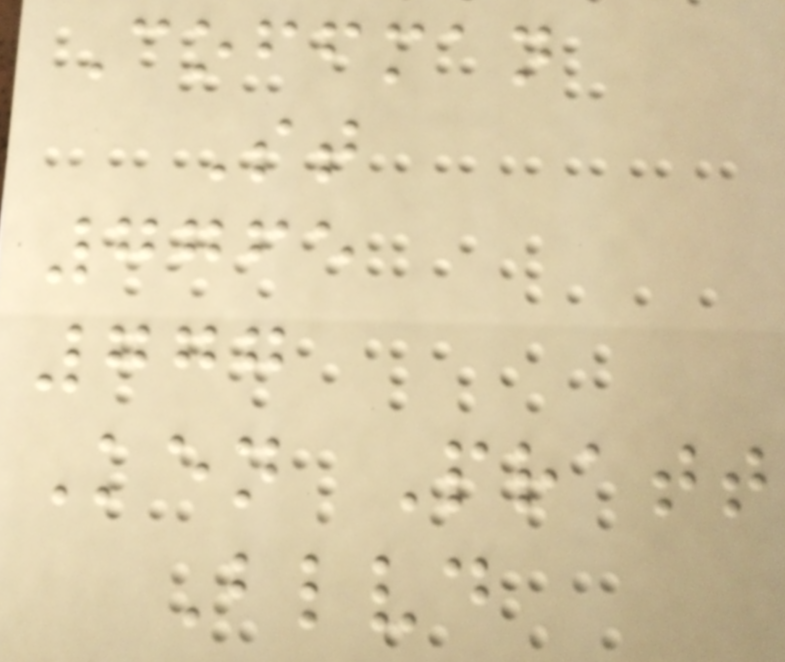Coffman
St
7765
777
Ken Pratt
Blvd
